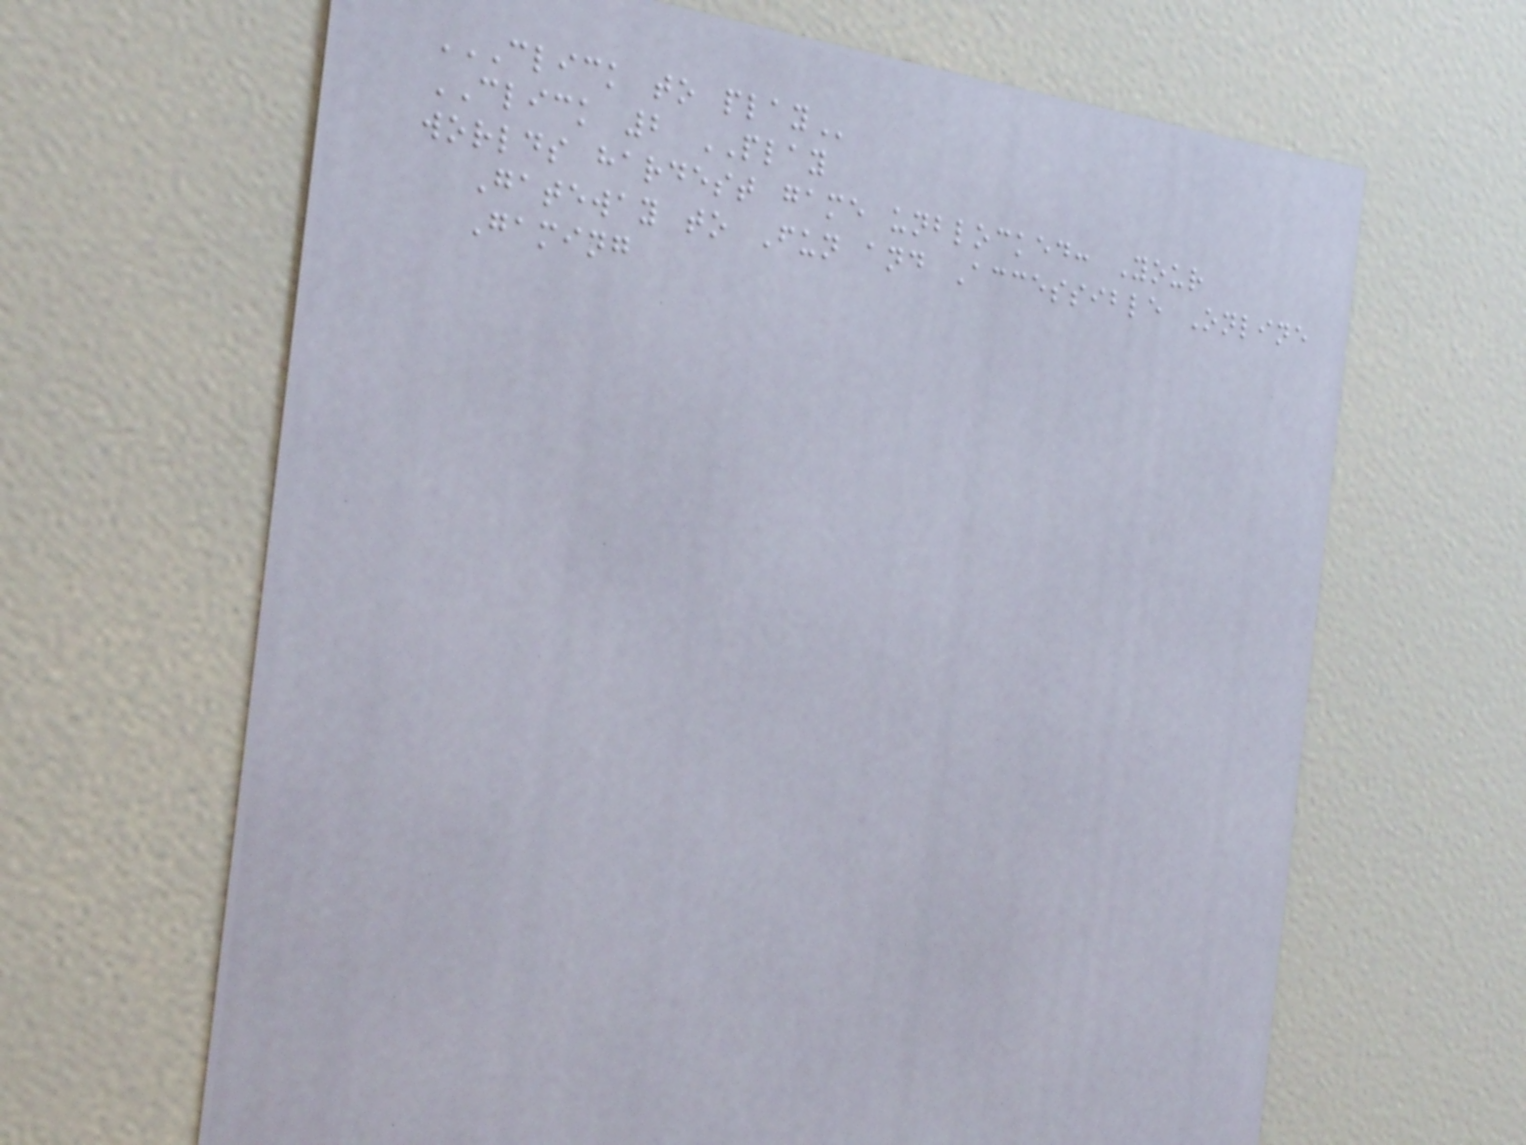CLICK TO PLAY
CLICK 2 PLAY
worlds hardest game unblocked: Your
Gateway to Fun and Accessible Online
Gaming
